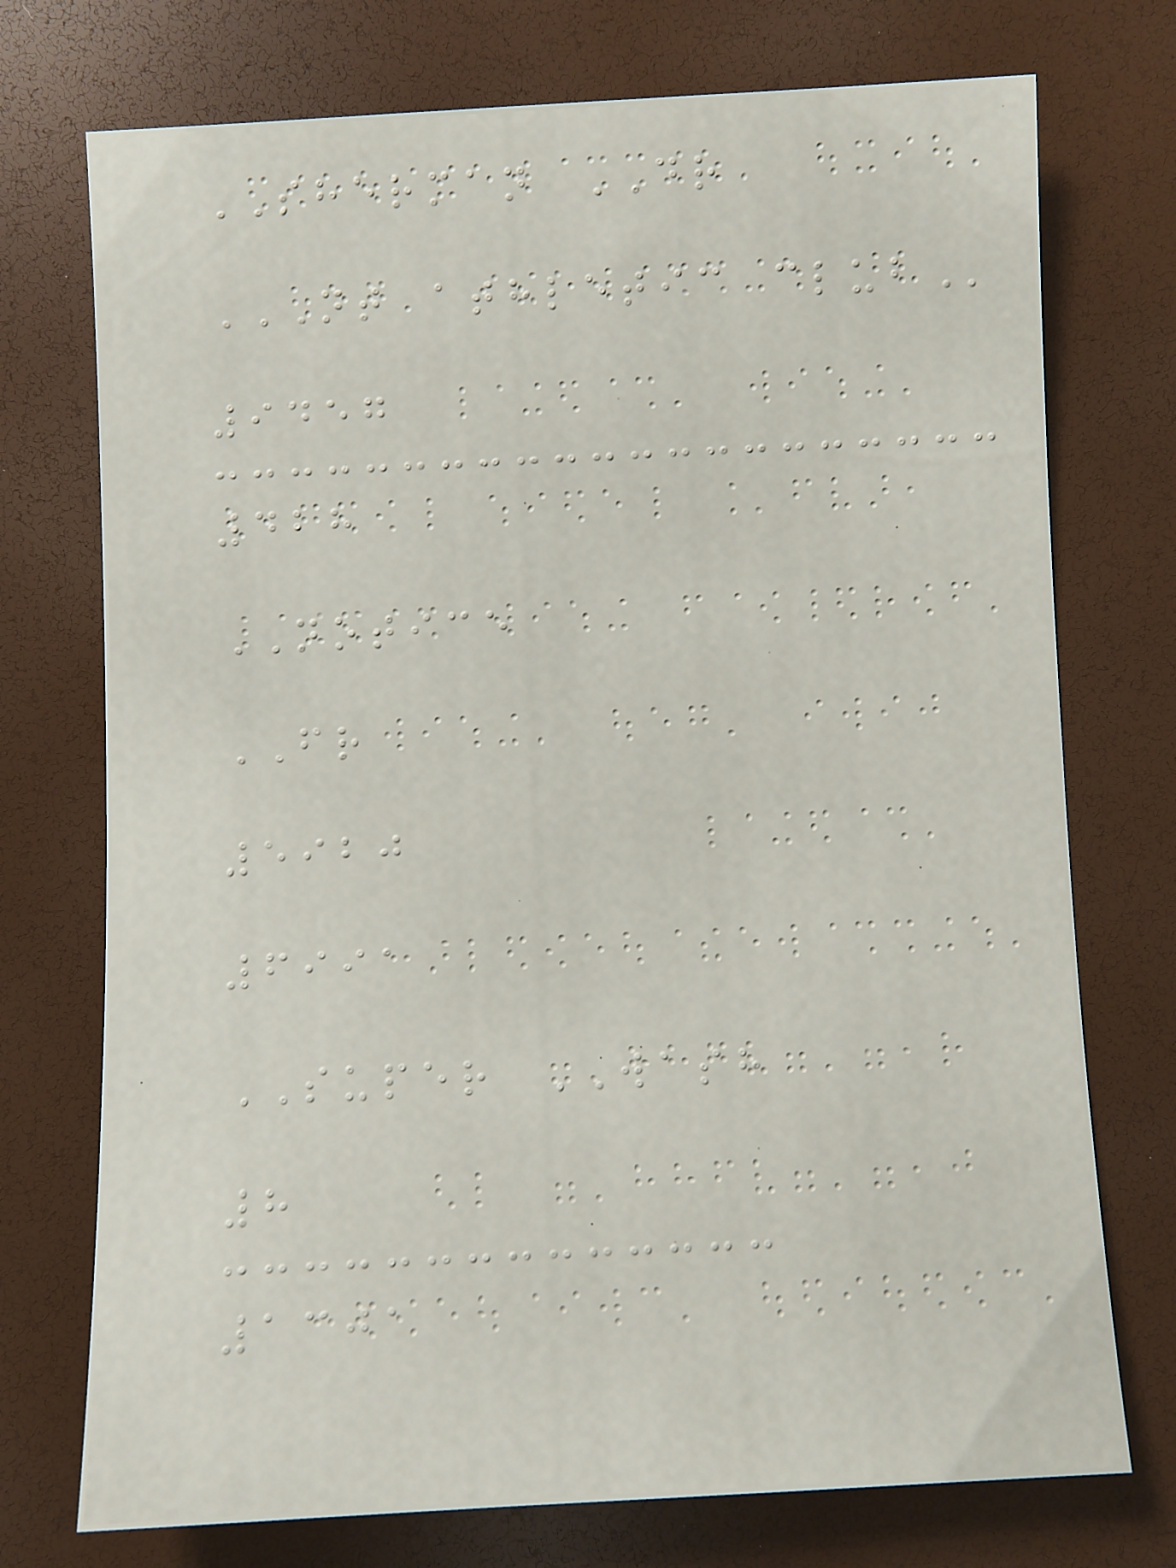SHERMAN DR
NT ATHLETIC CLUB
9457
428
NOTICE
FR
5920
6991
SUPER WASH
8
1301
